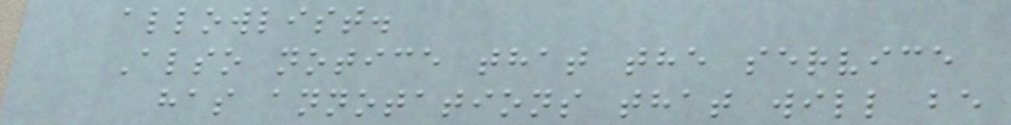allowlist.
Also notice that the service
has annotations that will be
